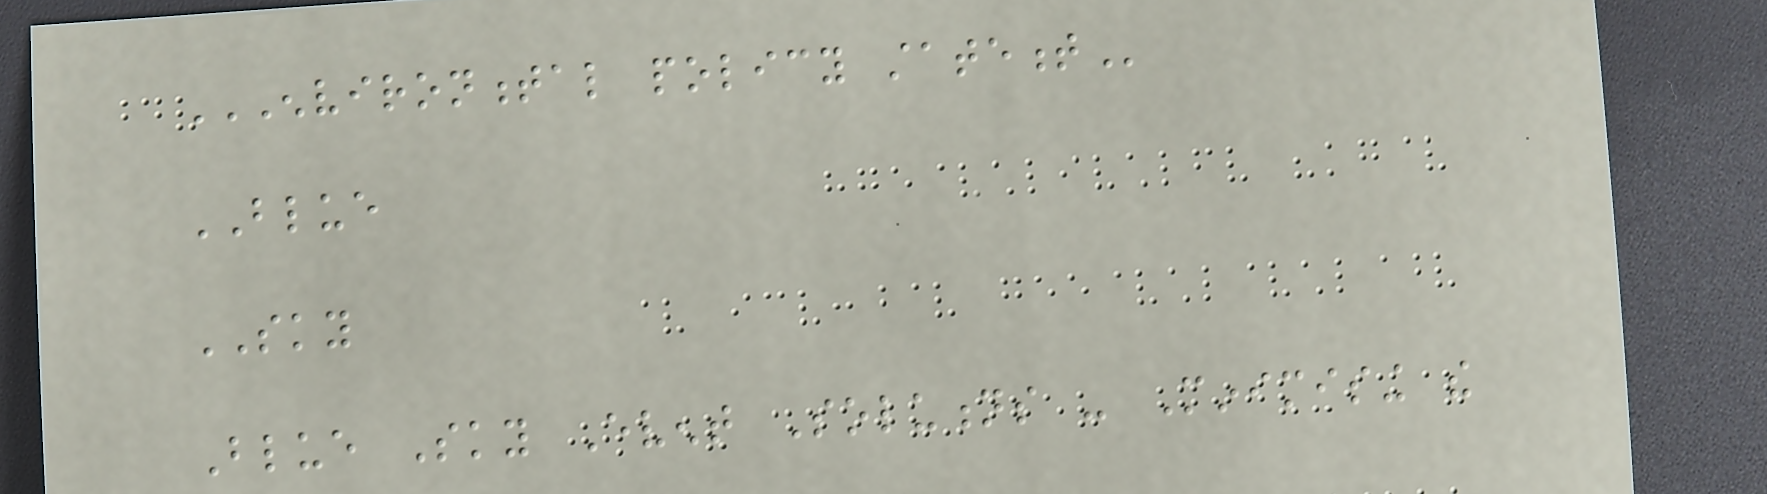ENVIRONMENTAL POLICY STATEMENT
BLUE
SKY
Blue Sky Event Solutions - Minimising the
